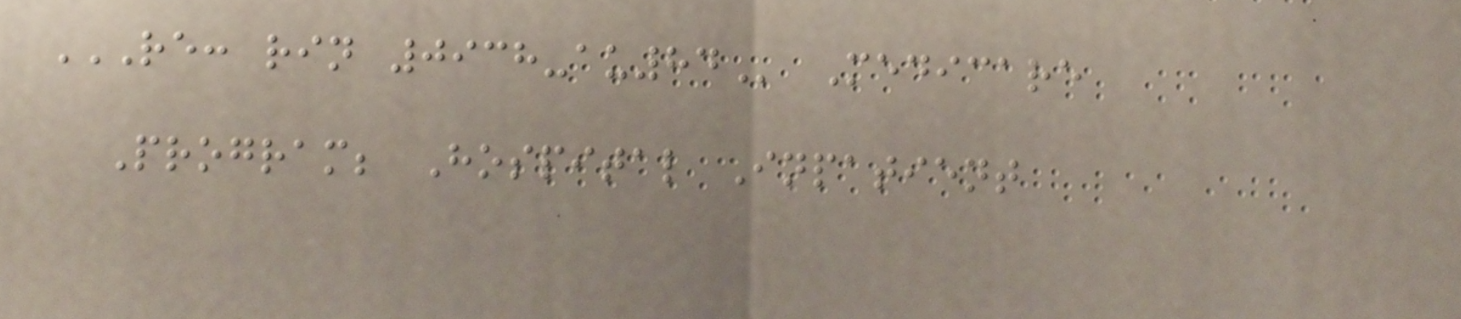RE: RIN 0938-AU84 Medicare
Program; Hospital Inpatient
